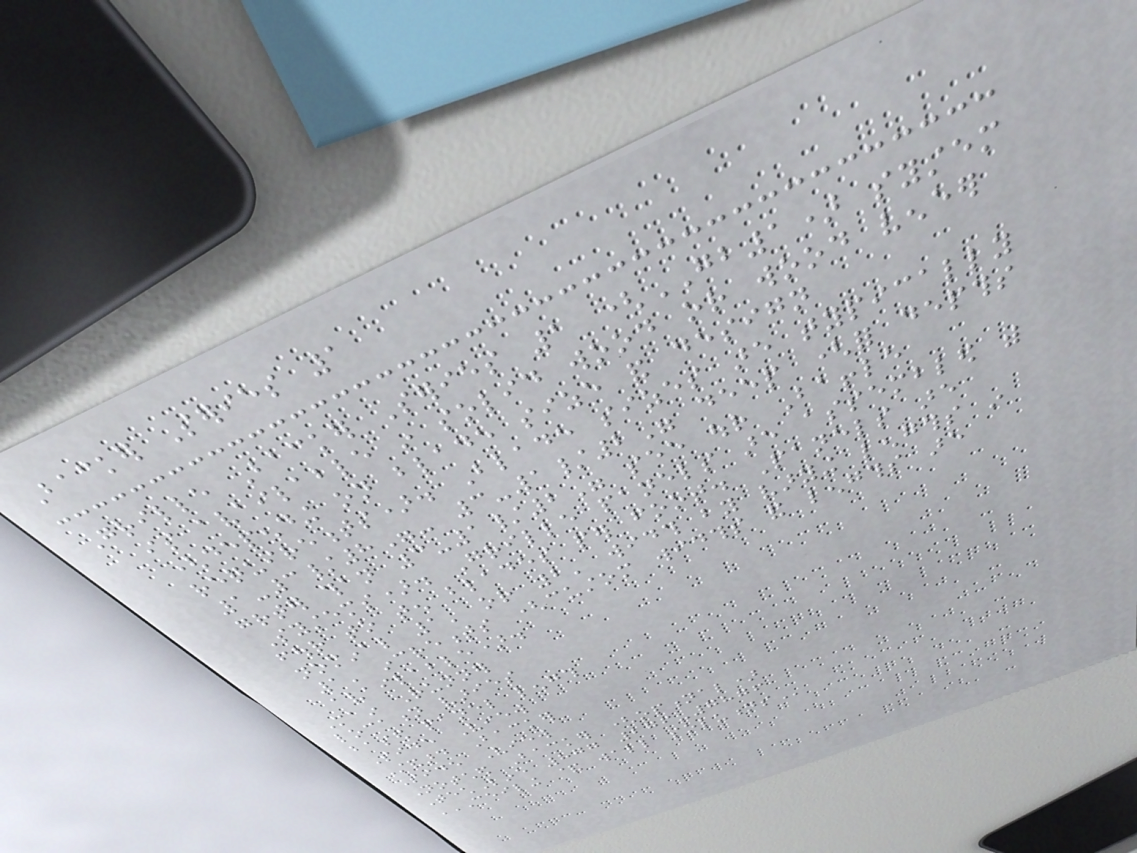Backer Series 1
Grille Backer Series 1 (GB1) system
is available in solid wood or wood veneer
(depending on blade size and design
requirements). Blade sizes are typically
1-3/8"- 3-1/2" deep (for depths
greater than 3-1/2" see our Baffle
Systems). Grille panels are assembled with
four to ten blades per foot. Panels are
nominal 1' or 2' width by varying lengths in
1' increments (custom widths and lengths are
available).
Main Runner
location varies
based panel length
Side View
Standard Backer
Side View
Notched Backer (optional)
TechLine 877 276-7876
CEILING & WALL SOLUTIONS
